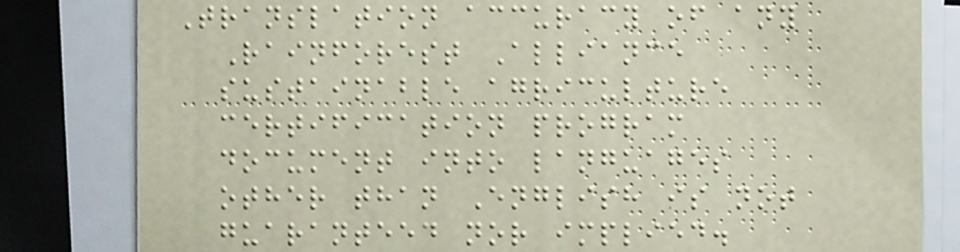Translation accuracy of any
Rainforest Alliance
sustainable agriculture
certification program
document into languages
other than English is not
guaranteed nor implied.
